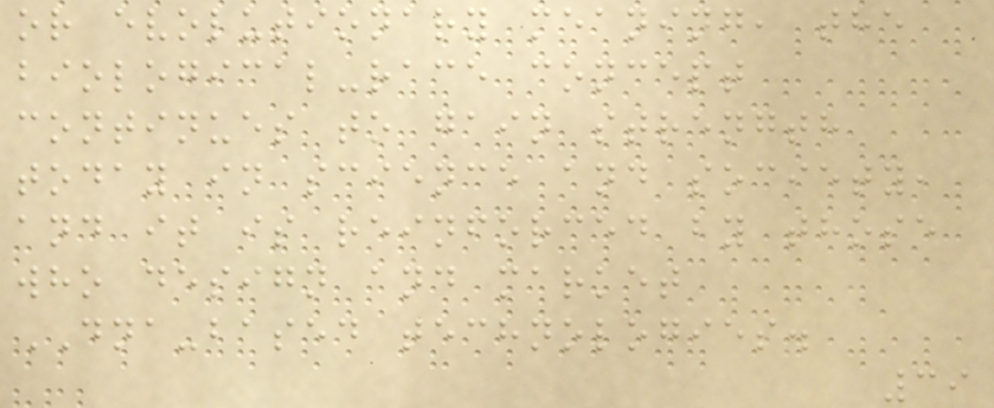or evolutionary meaning, the
biological-race concept
continues to gain strength
today in science and society,
and it is reinforced by those
who design and market
DNA-based technologies.
39
